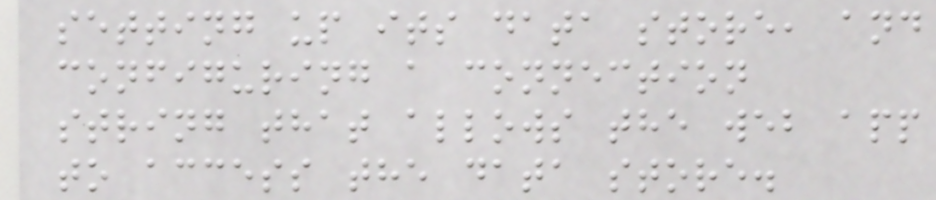setting up its data store, and
configuring a connection
string that allows the web app
to access the data store.
